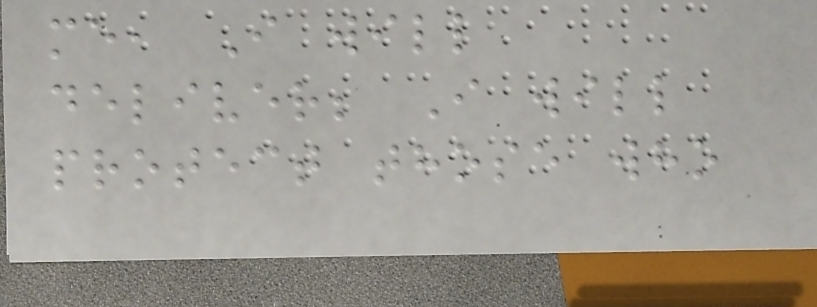me, I will
deliver; I will
protect those who
